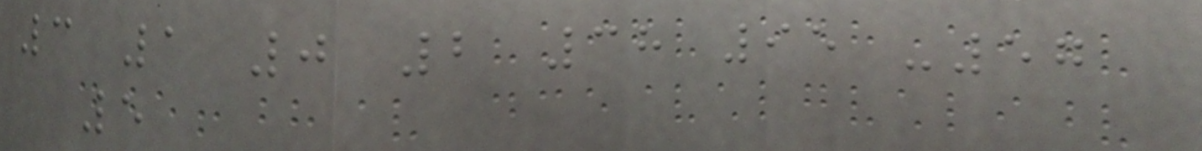3 1 0 2 38 95 -57
5
